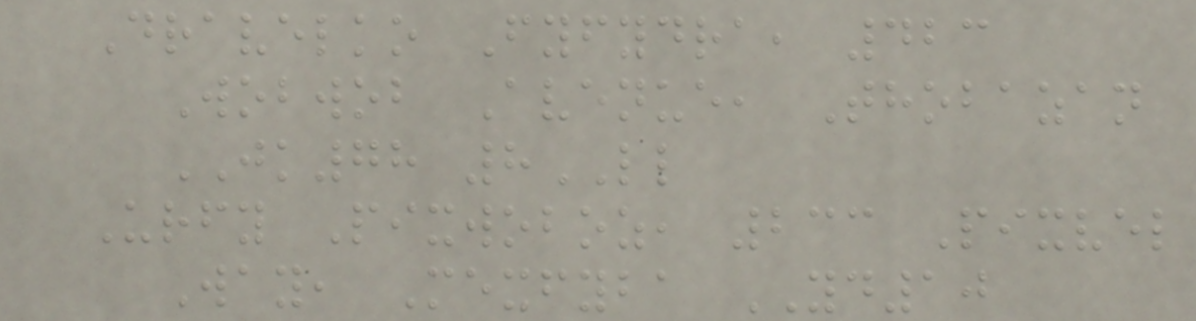Dravelko Fyfydra, 423
Wobwob Avenue, Thobazan
JK78 8LL
Urfy Pixwoboz, 233 Pixvel
Way, Mexfyba YD10
